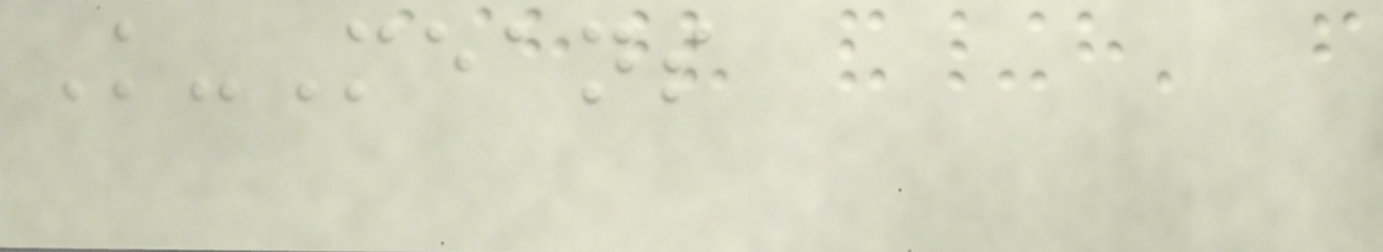K-Means
